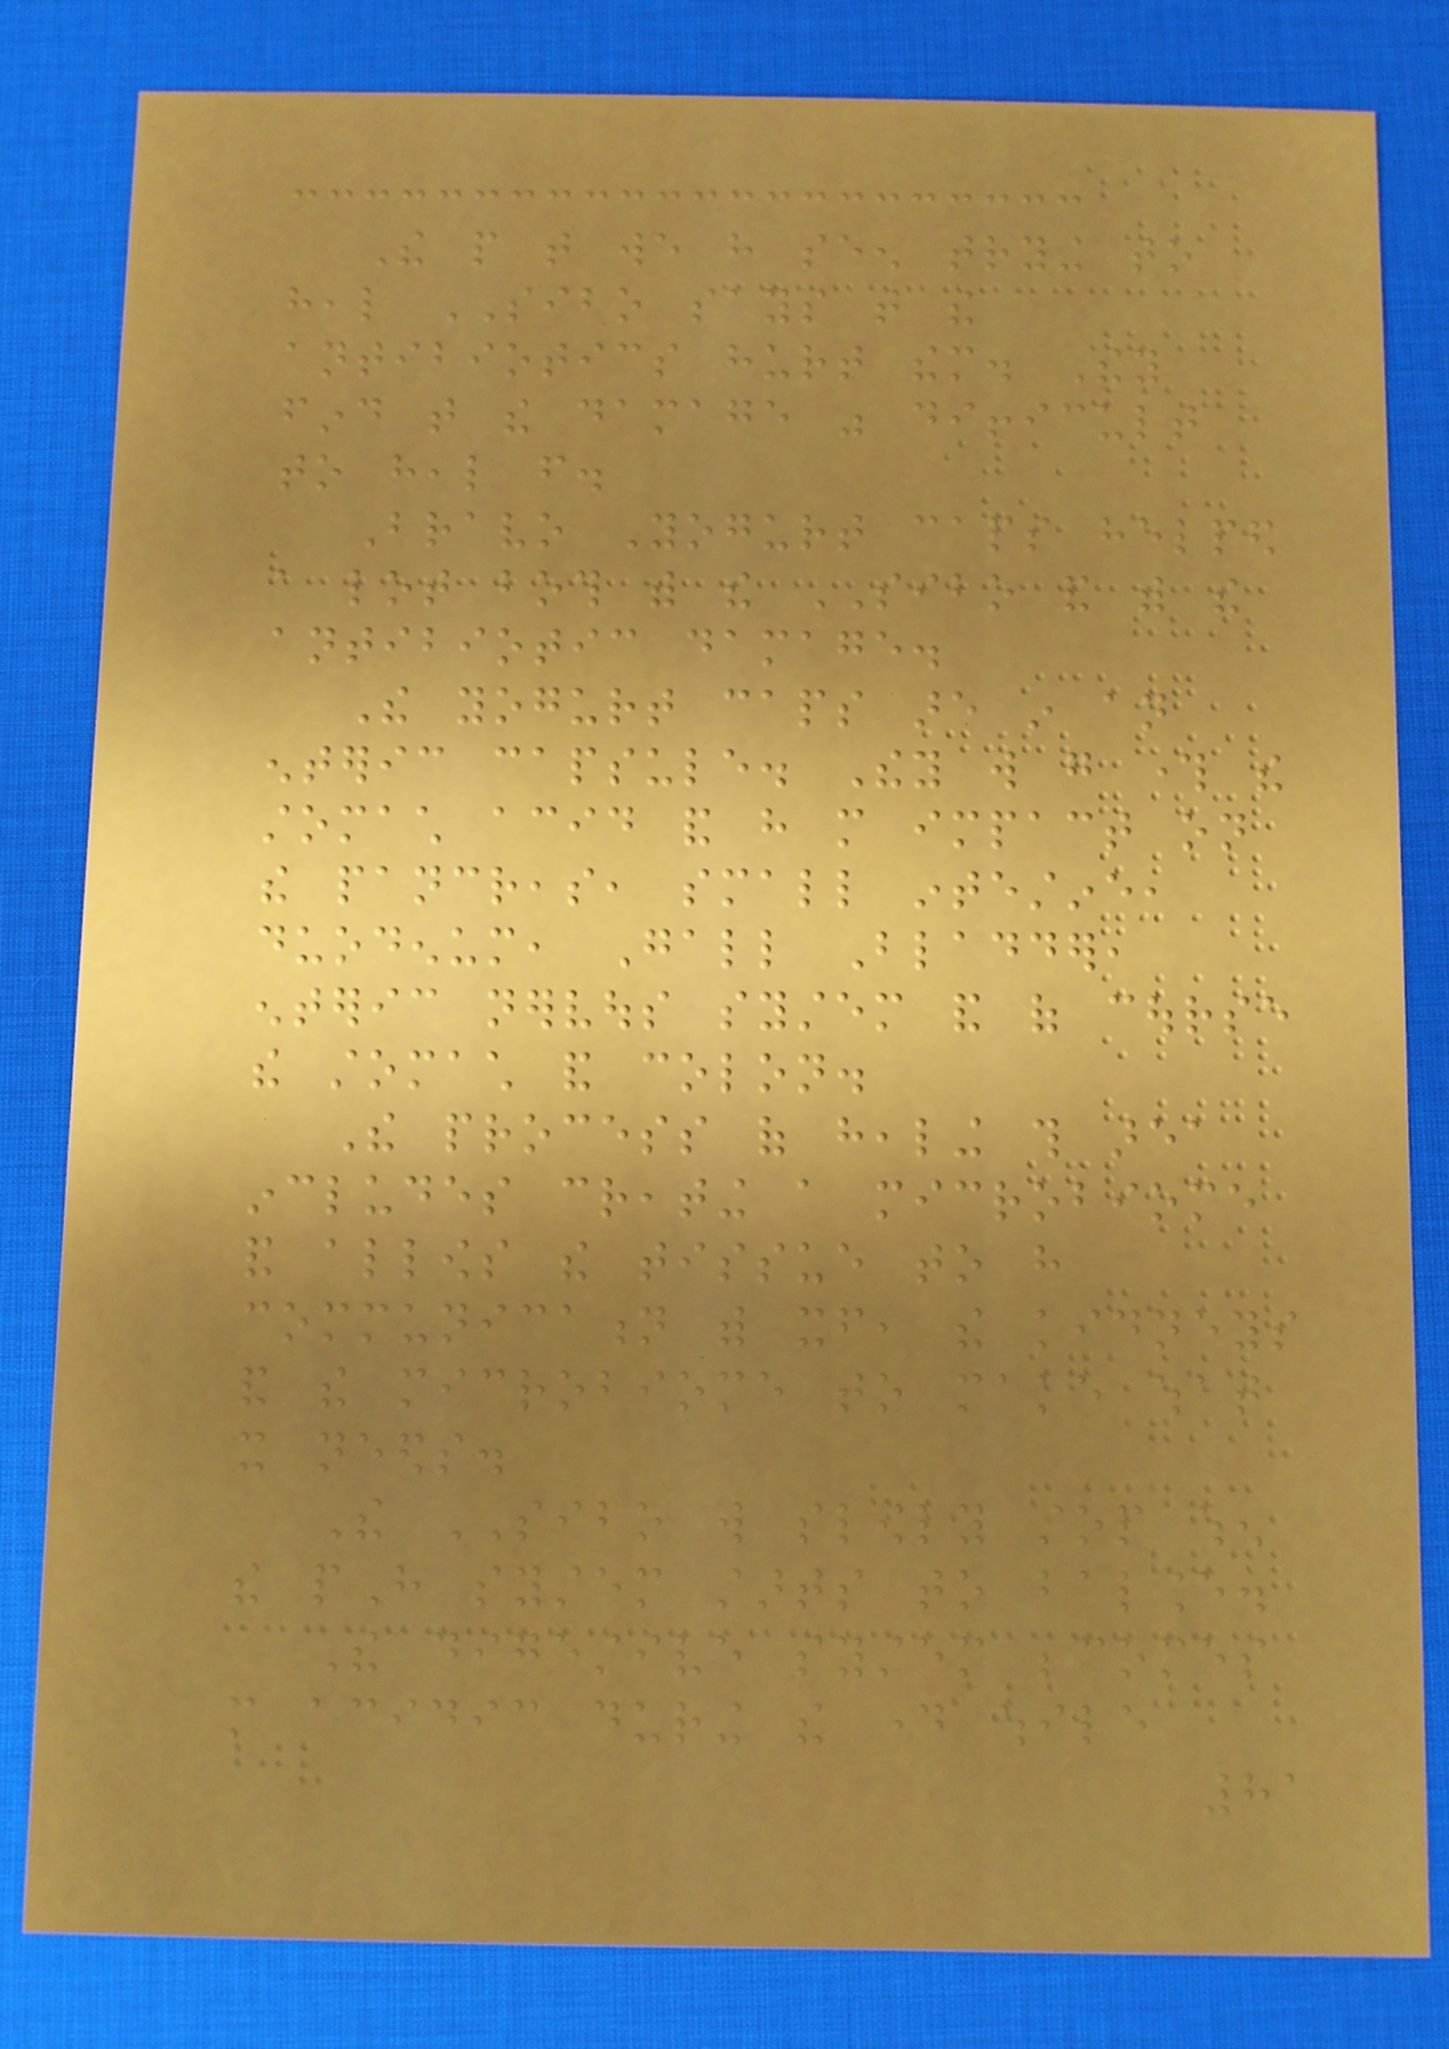The people that we have seen trying to
heal SIBO says that the
antibiotics hurt them. They
find that the damage was difficult
to heal from.
Bravo Yogurt caps helped
a lot both with the SIBO and with the
antibiotic damage.
The yogurt caps are in an
enteric capsule. They will go through the
stomach acid and have more impact on
the pancreas, small intestine,
duodenum, Gall Bladder,
enteric nervous system and of course
the stomach and colon.
The process of healing this area
includes creating a microbiome
and allows the tissue to have
communication with itself, the kidneys
and the microbiome to make what
it needs.
The SIBO will slowly stop when
the pH system starts to balance.
The digestive system becomes
more acidic during the day while
81
